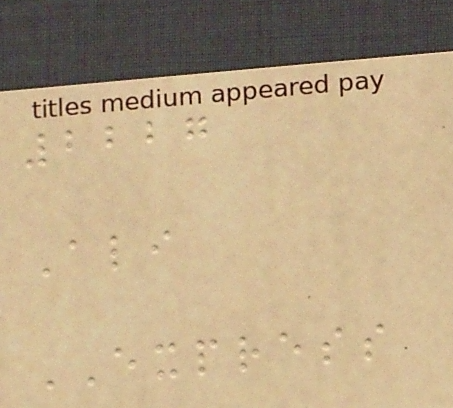2227
Ali
EXPRESS
